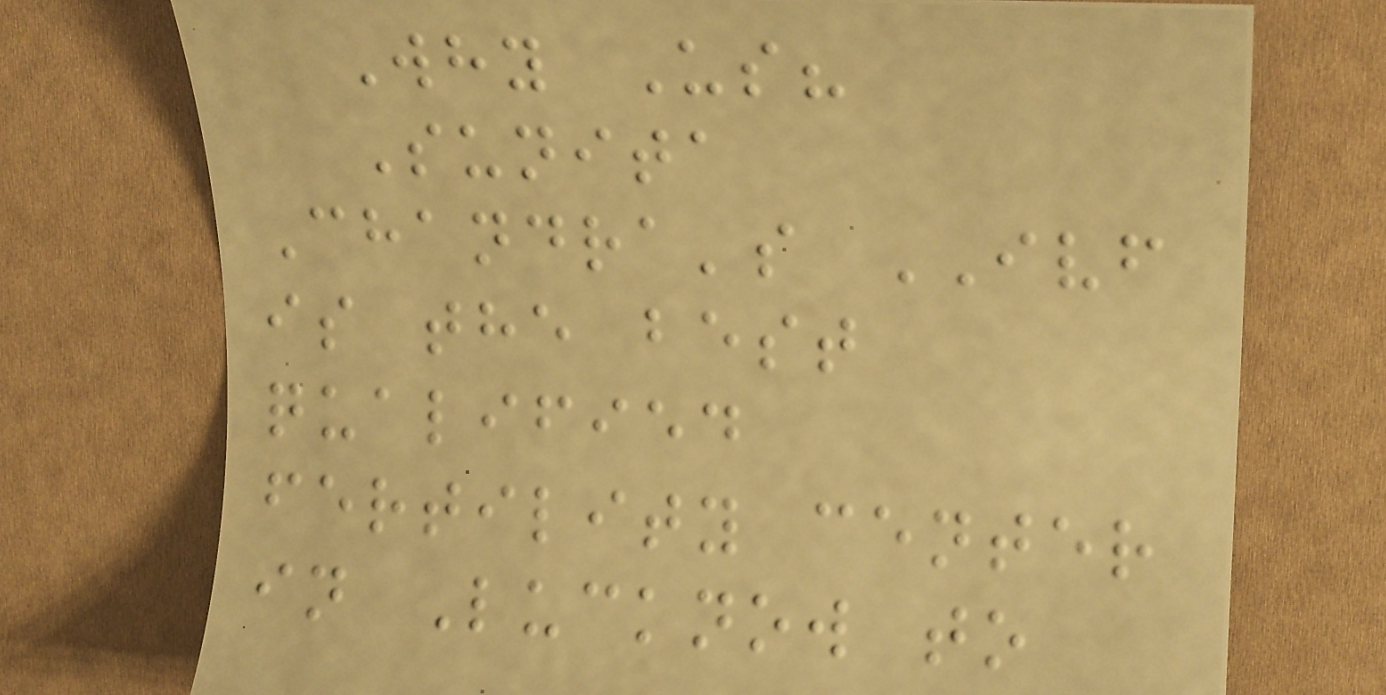Why Us?
Sunita
Chandra's IVF
is the best
qualified
fertility center
in Lucknow to
